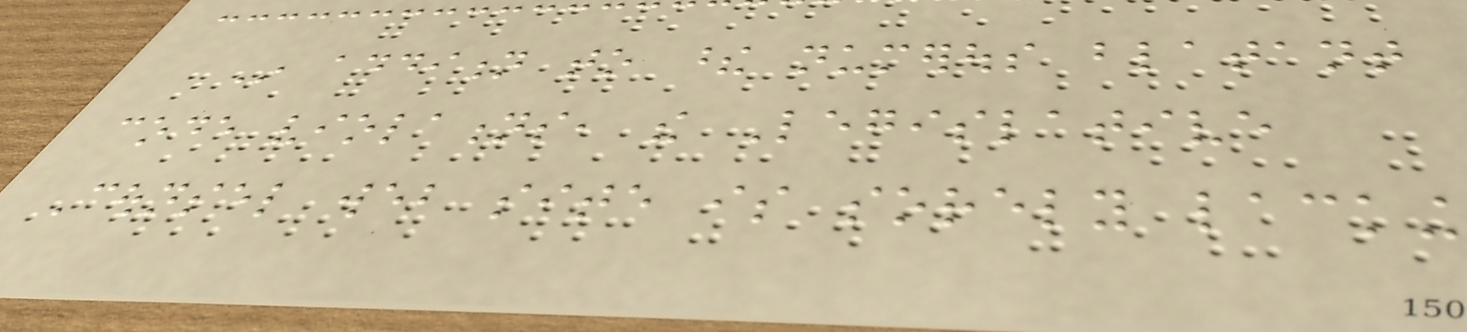In addition to these numerous blatant
code violations, the Legislative
Counsel web site is sorely lacking
